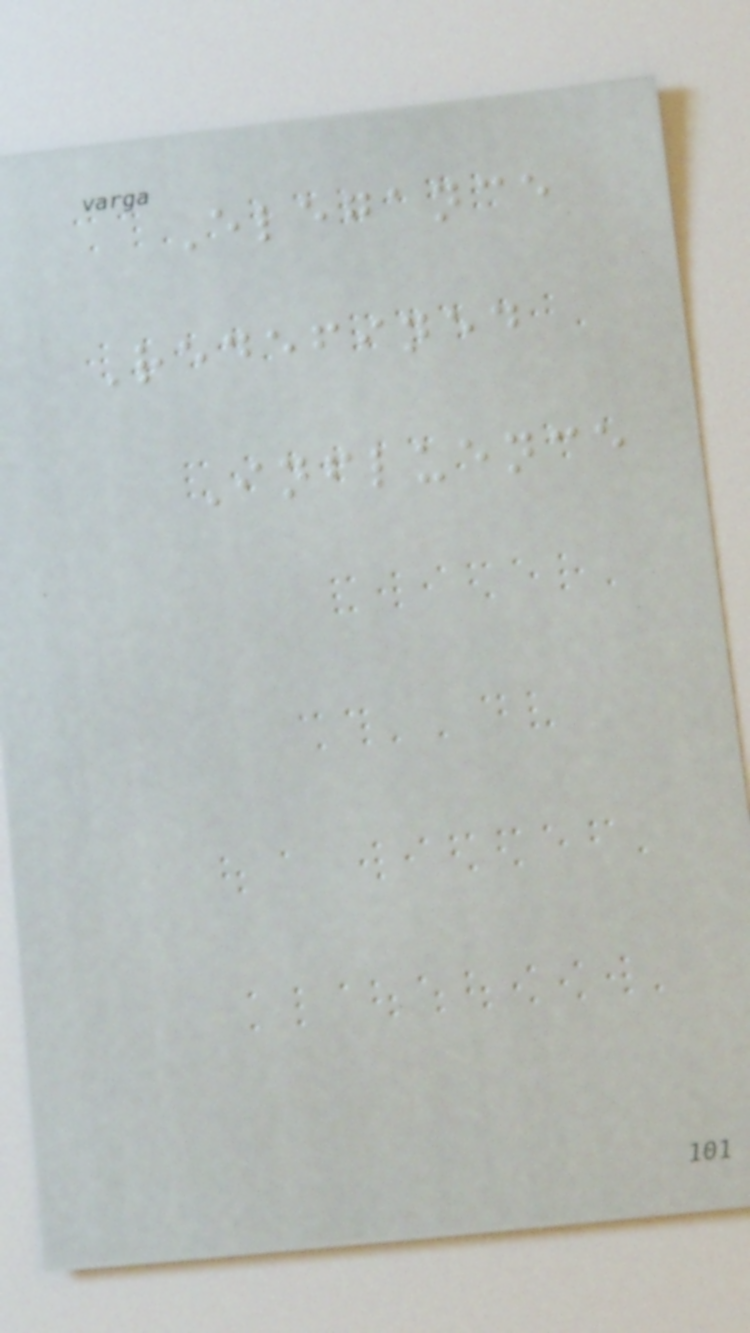Elegance
Redefined
Influence
